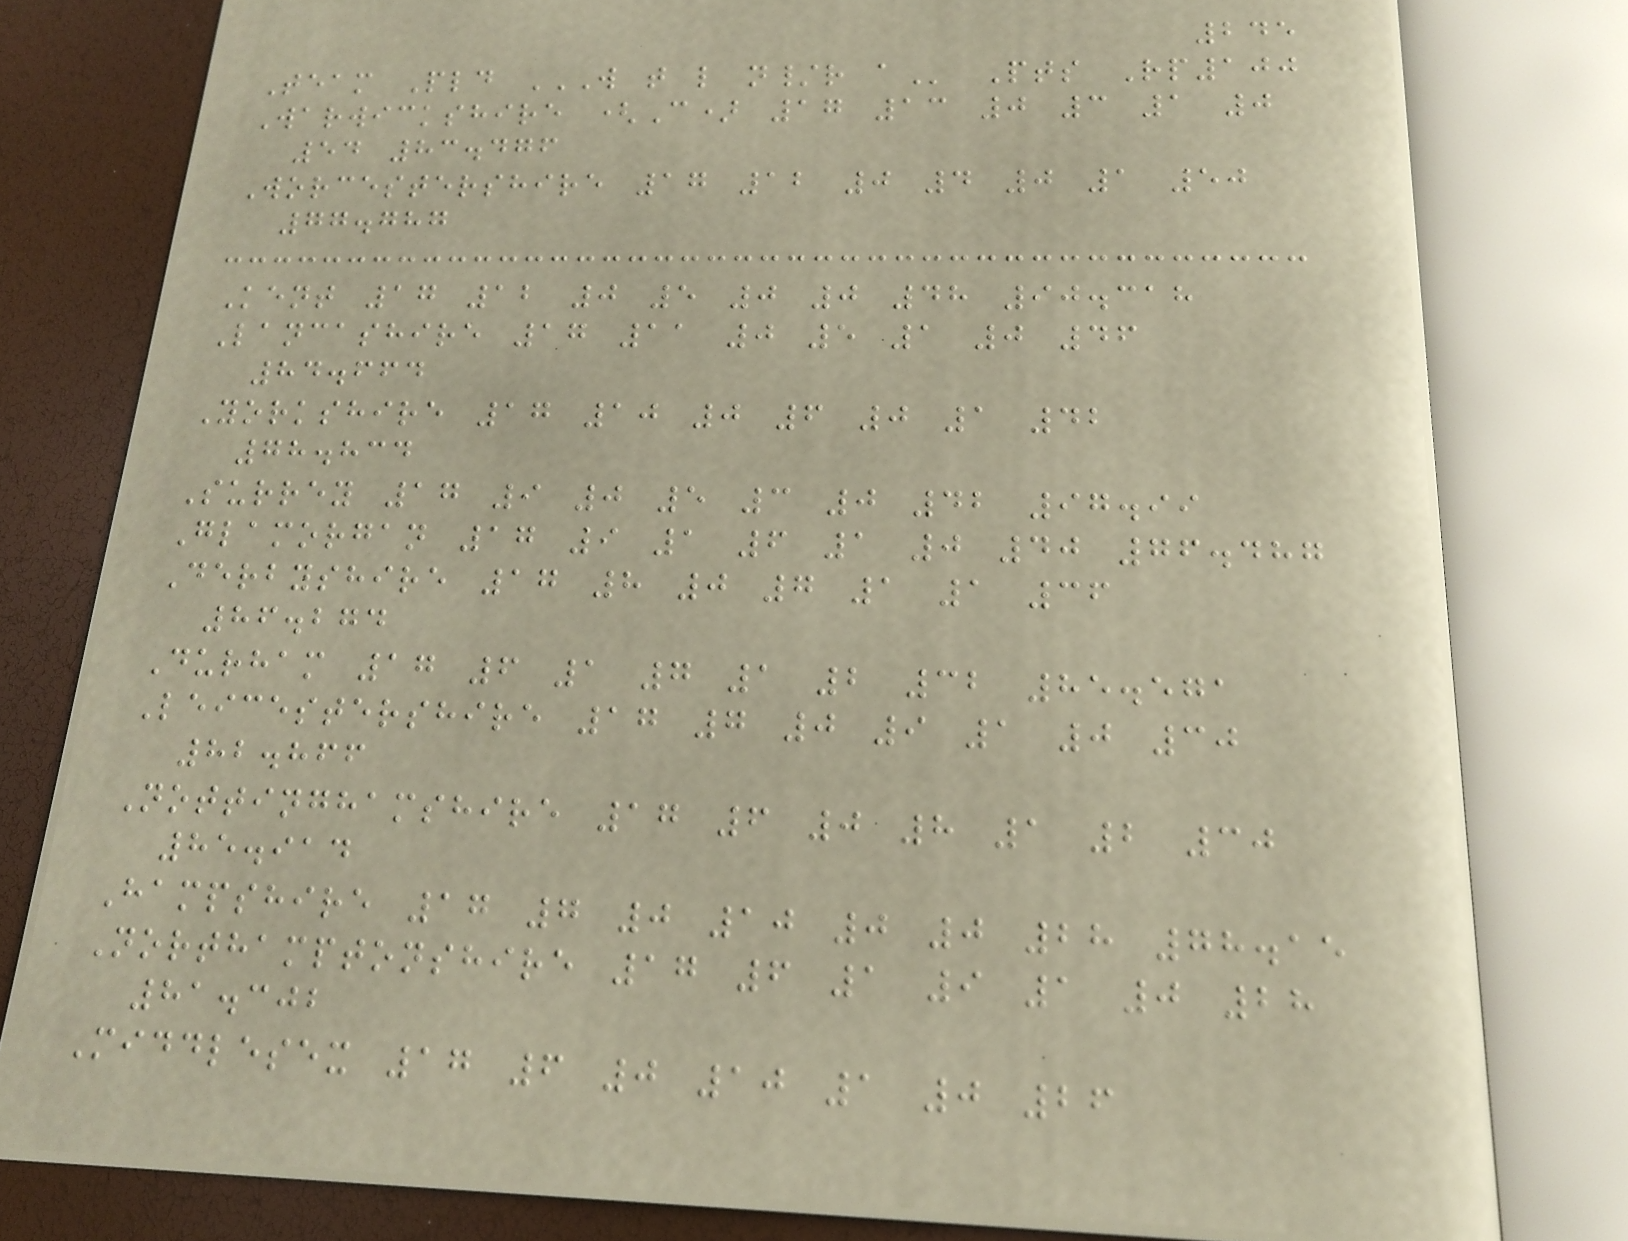245
Team Pld W T L N/R A Pts Rp100
Warwickshire (C) 17 13 0 3 1 0
54 83.476
Worcestershire 17 12 0 4 0 1 50
77.787
Kent 17 12 0 5 0 0 48 90.318
Lancashire 17 11 0 5 1 0 46
84.664
Yorkshire 17 10 0 6 0 1 42
78.834
Surrey 17 9 0 5 3 0 42 97.99
Glamorgan 17 9 1 6 1 0 40 76.487
Derbyshire 17 8 0 7 1 1 36
86.274
Durham 17 6 1 7 1 2 32 85.571
Leicestershire 17 7 0 9 1 0 30
82.866
Nottinghamshire 17 6 0 8 1 2 30
85.914
Hampshire 17 7 0 10 0 0 28 78.15
Northamptonshire 17 6 1 9 1 0 28
81.302
Middlesex 17 6 0 10 1 0 26
